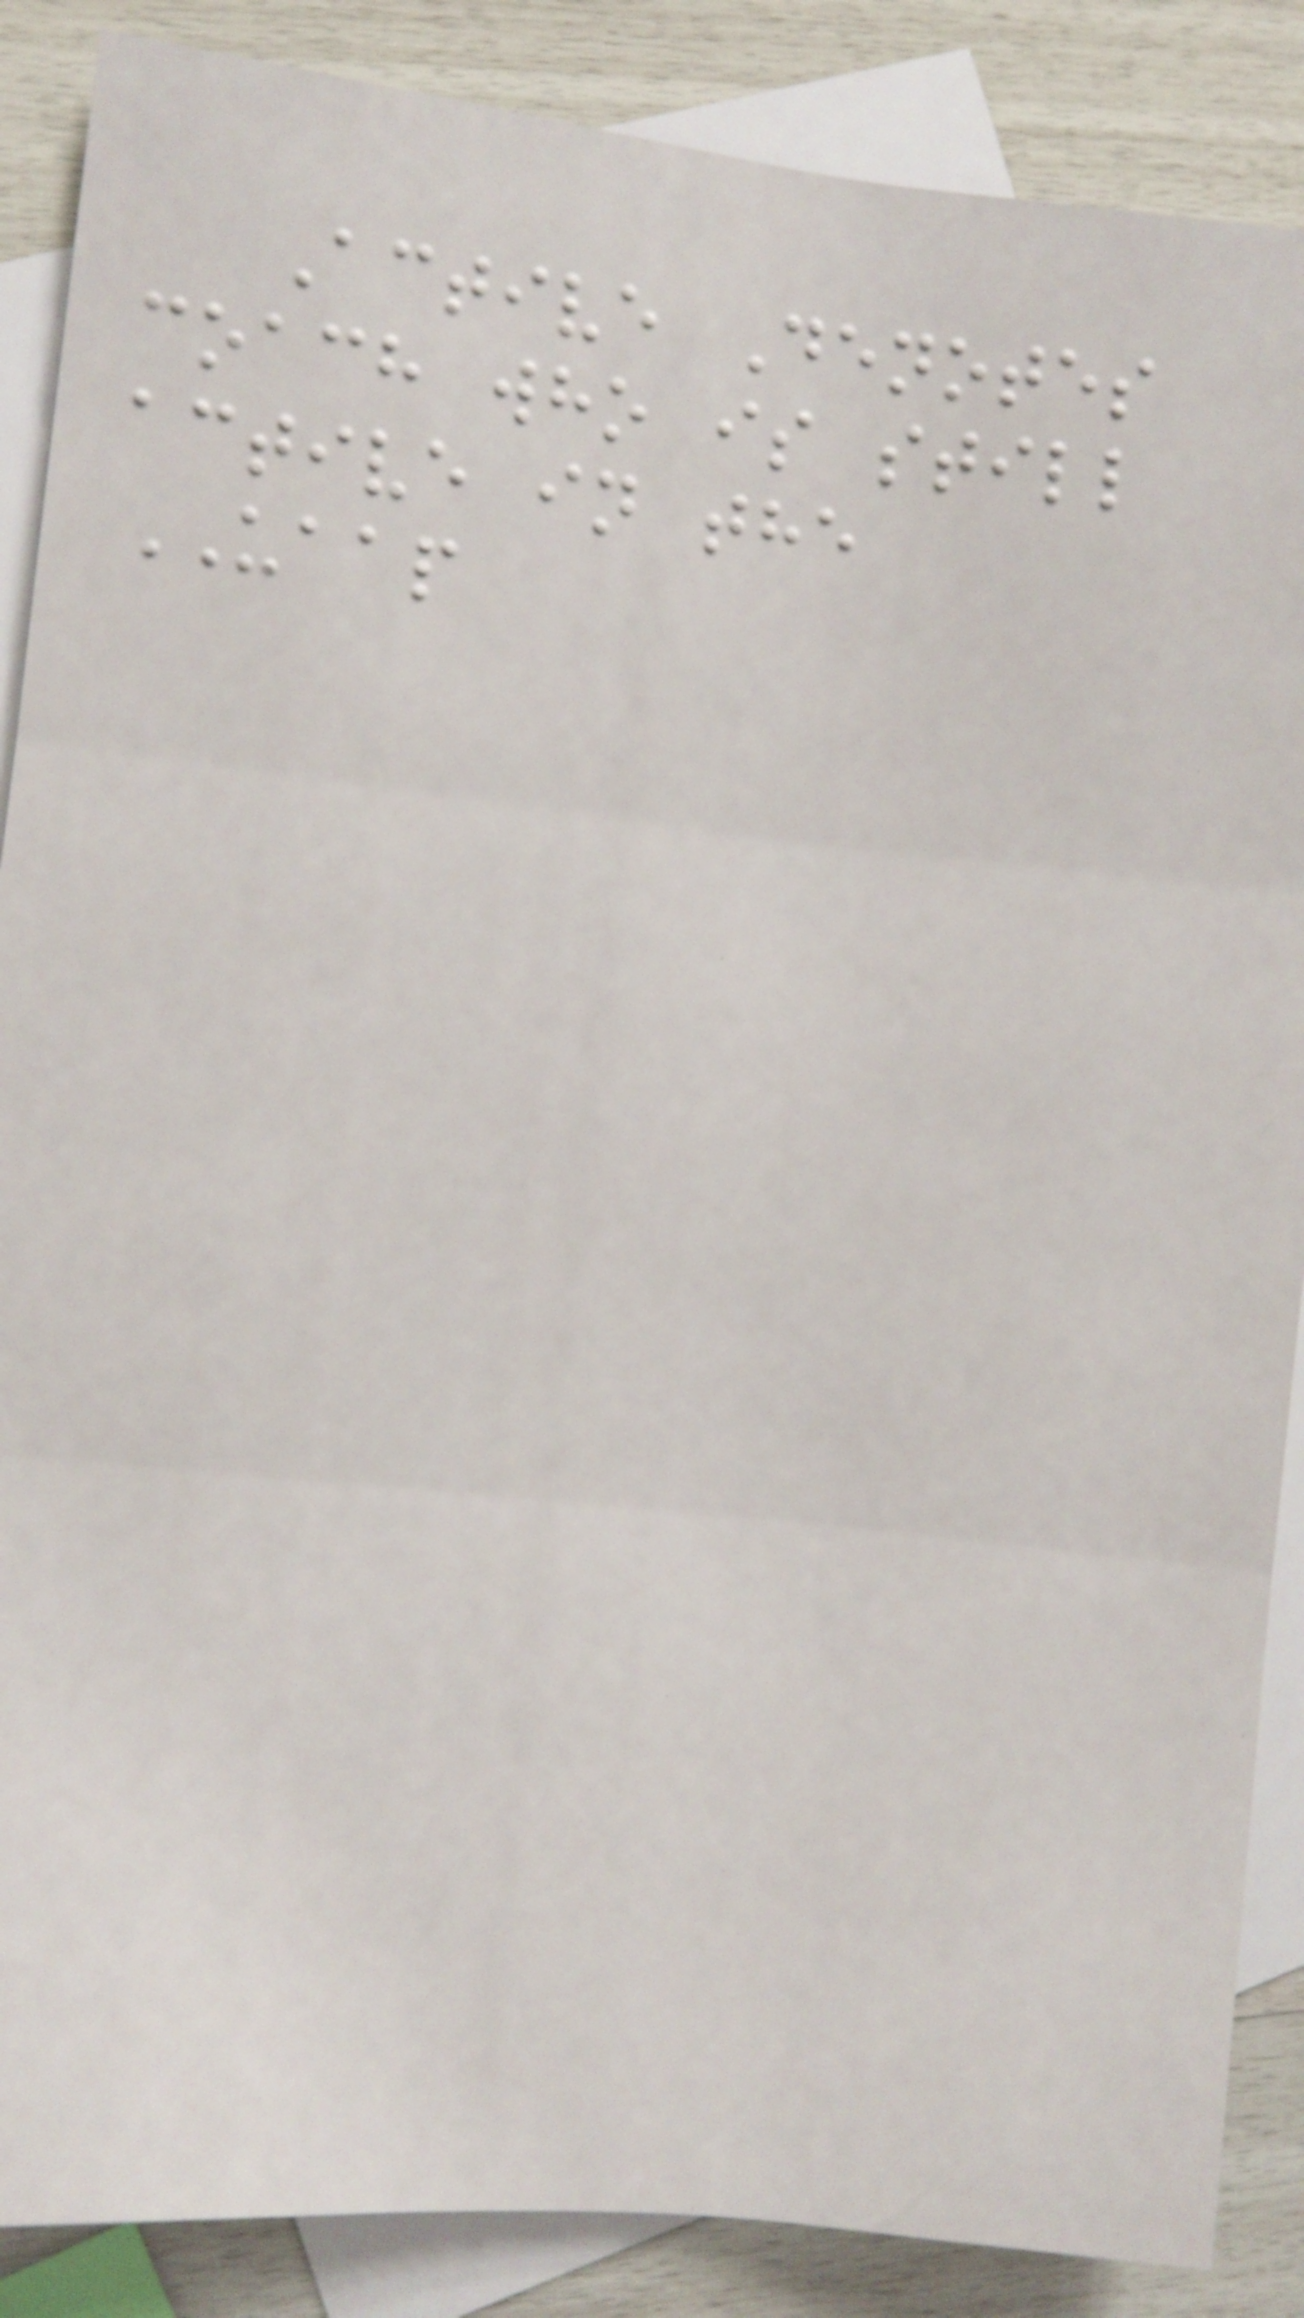Active Denotes
coach who is still
active in the
UAAP
